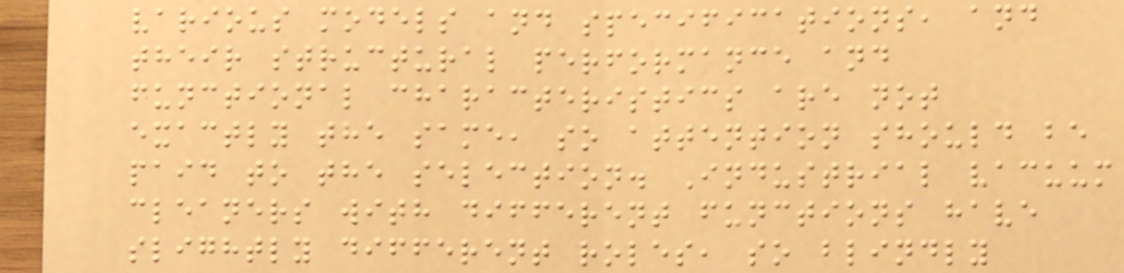various models and specifications, and
their structural performance and
functional characteristics are not
exactly the same, so attention should be
paid to the selection. Industrial vacuum
cleaners with different functions have
slightly different roles, so blindly
